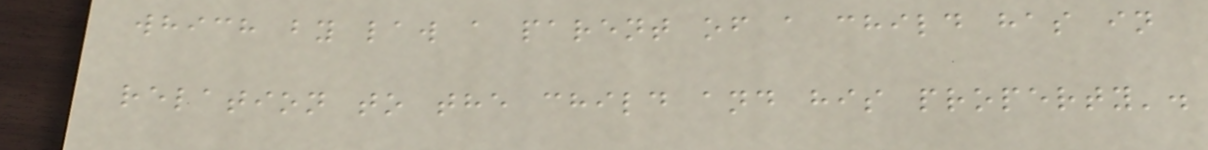which by law a parent of a child has in
relation to the child and his property'.
